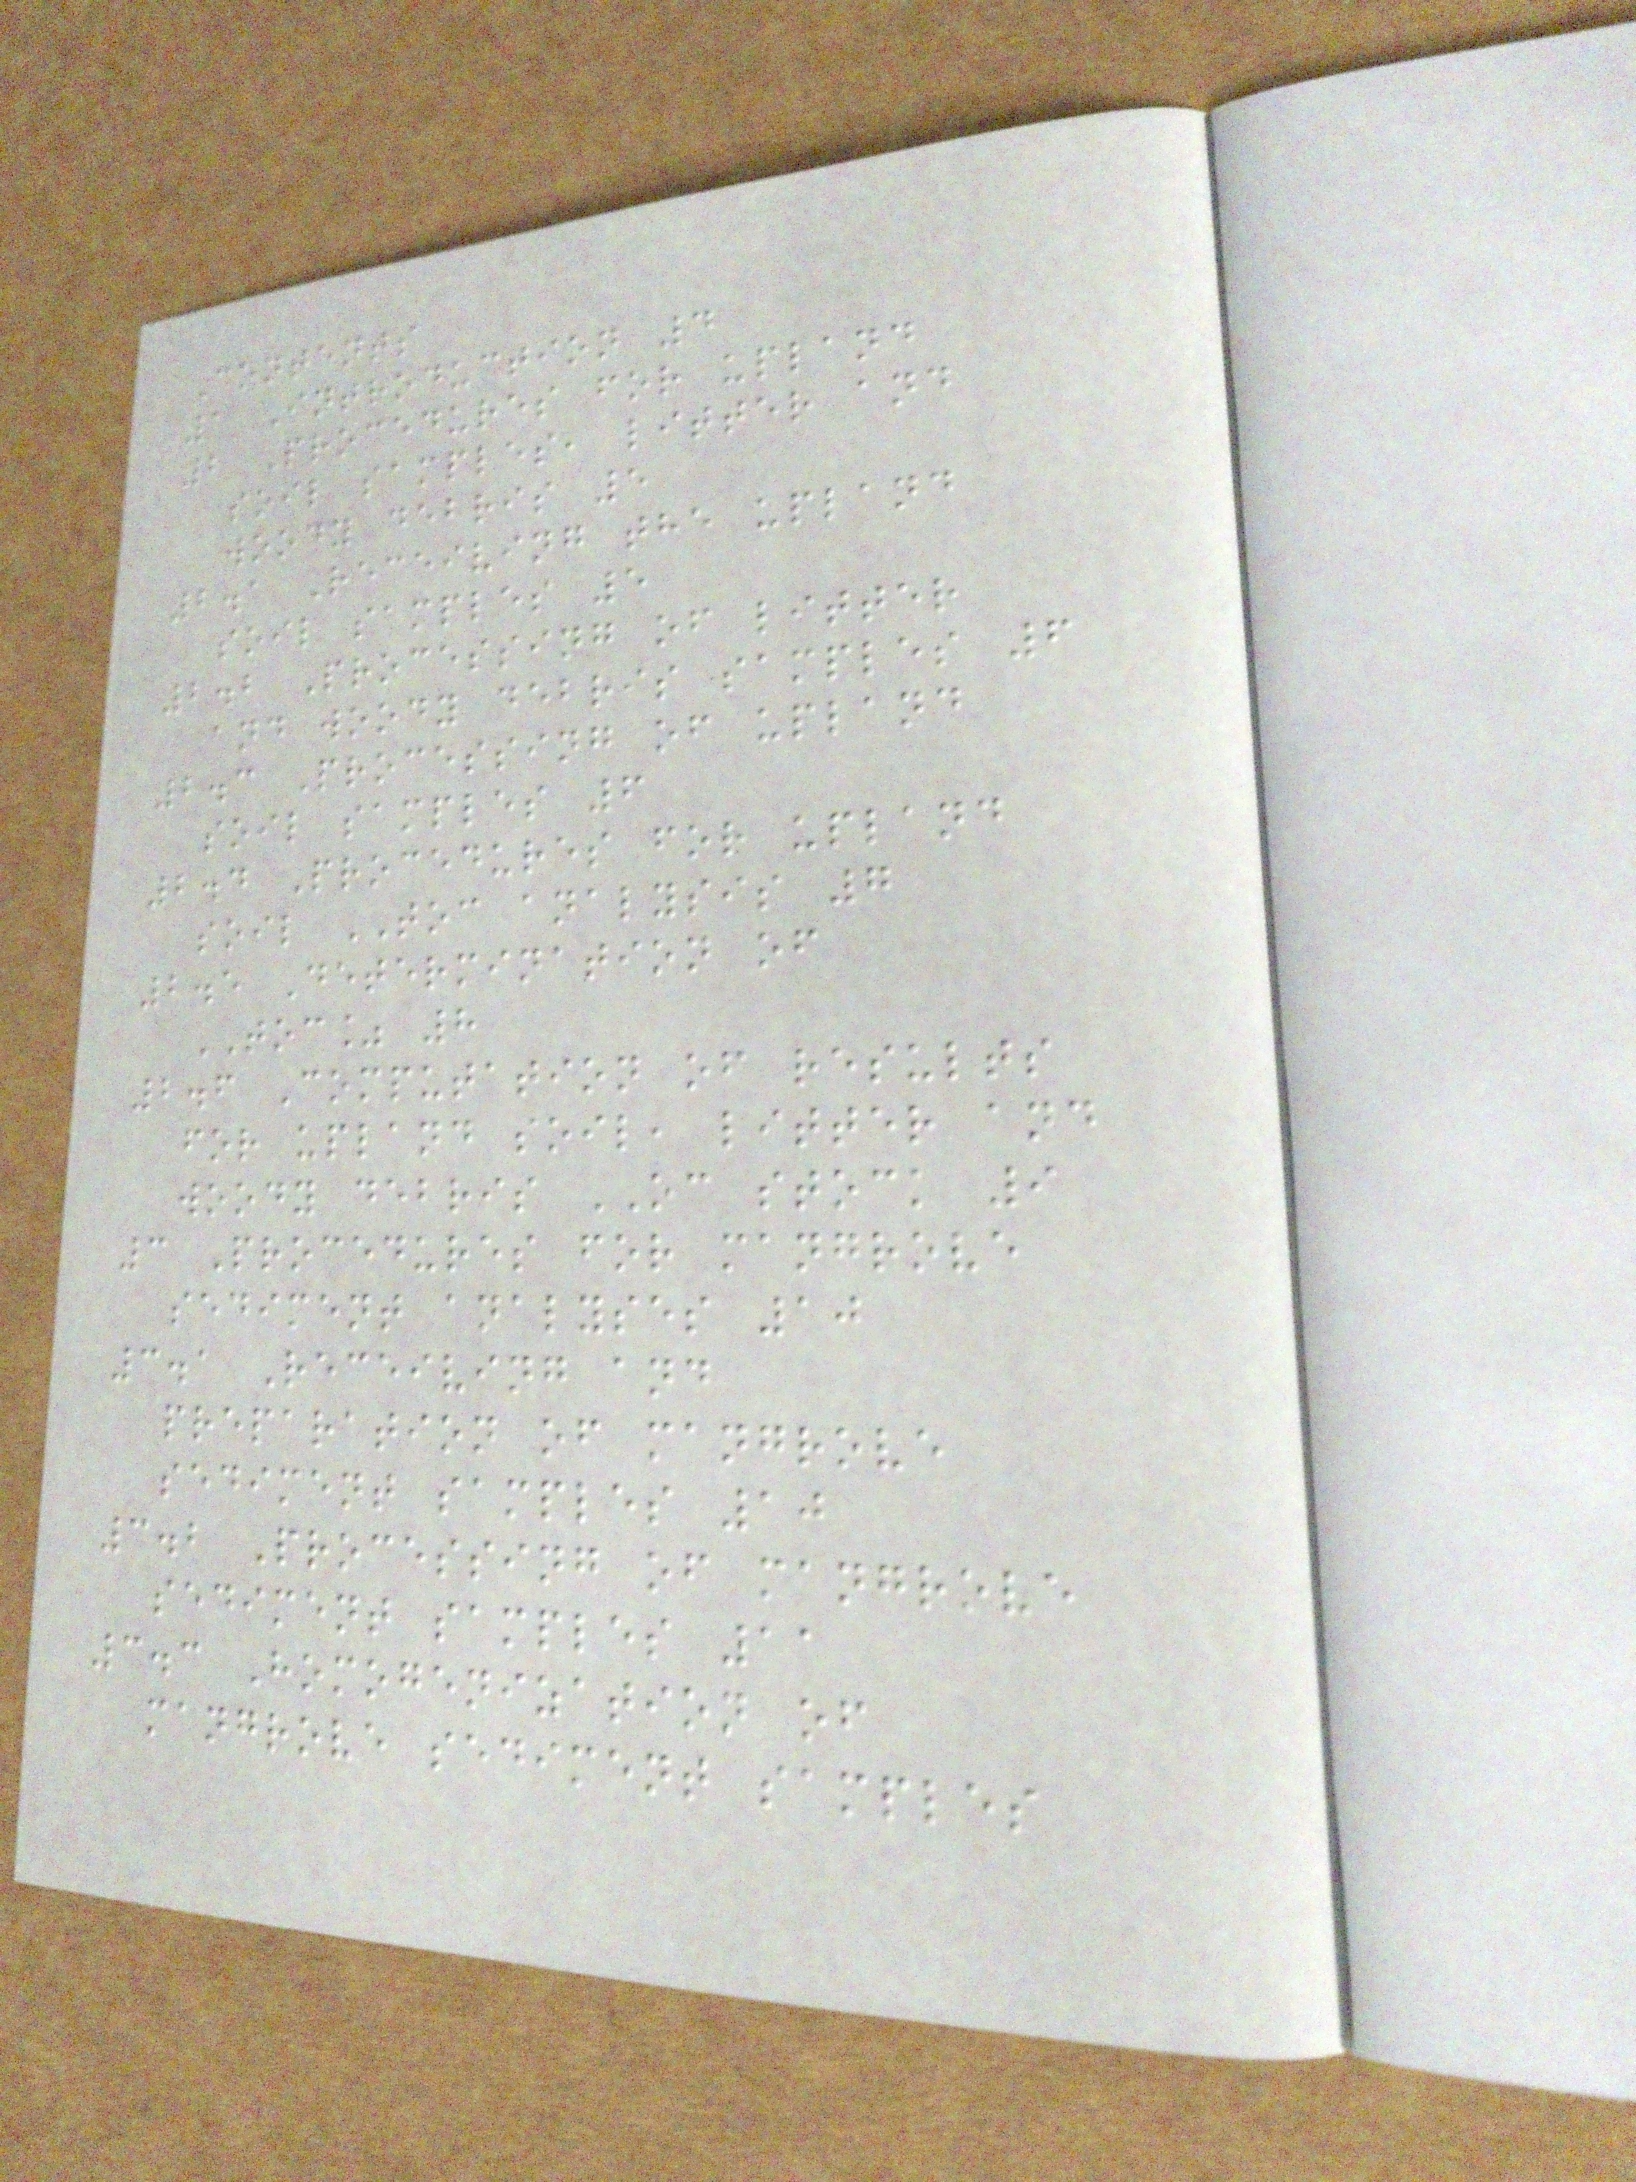Contents
1 Introduction 4
2 Procedures for upland
soil samples, litter and
woody debris 5
2.1 Receiving the upland
soil samples 5
2.2 Processing of litter
and woody debris samples 6
2.3 Processing of upland
soil samples 6
2.4 Procedures for upland
soil TOC analysis 7
2.5 Determination of
TOC% 8
2.6 Computation of results
for upland soil, litter and
woody debris OC stock 9
3 Procedures for mangrove
sediment analyses 10
3.1 Receiving and
preparation of mangrove
sediment samples 10
3.2 Processing of mangrove
sediment samples 11
3.3 Homogenization of
mangrove sediment samples
